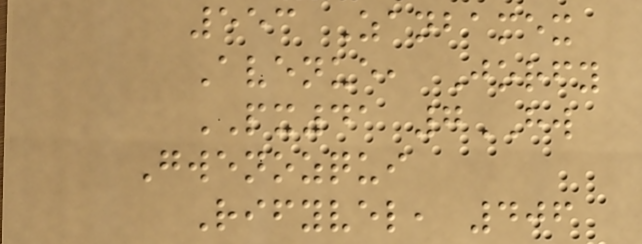553 Zanbamex
Avenue, Jorfy
PX41 7HW
Gwenozqui
Rifyvel, 406
